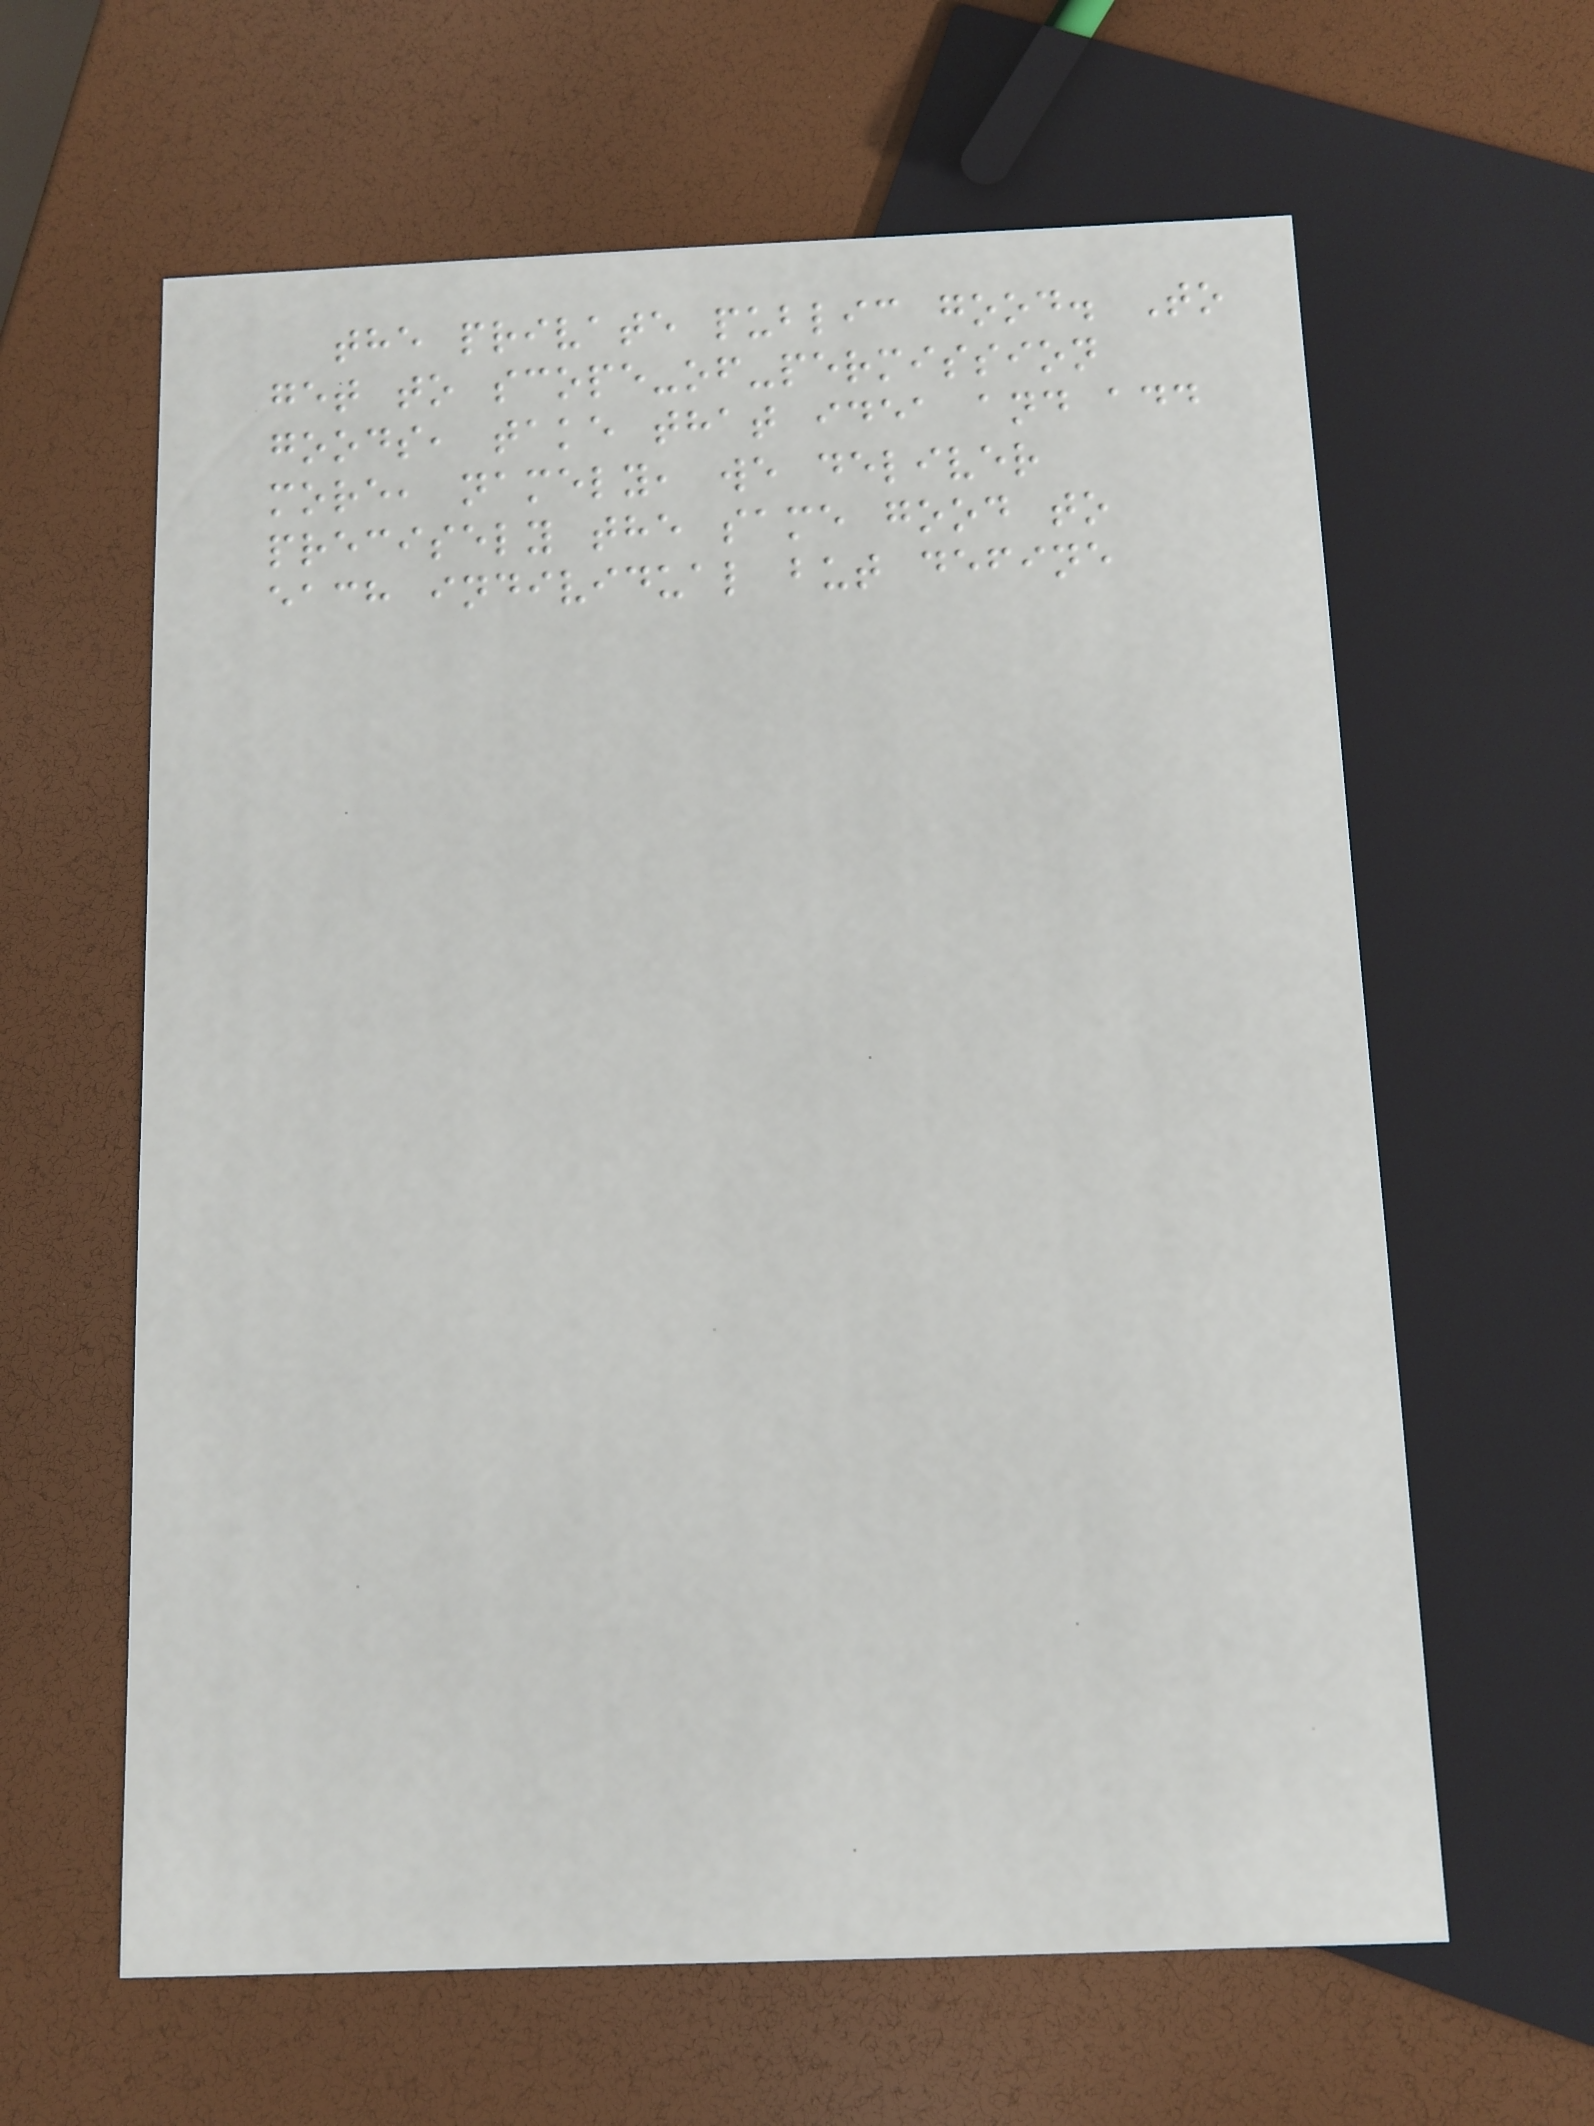the private public good. To
get to scope-of-permission
goods, take that idea and add
more, namely, we deliver
precisely the same good to
each individual but define
